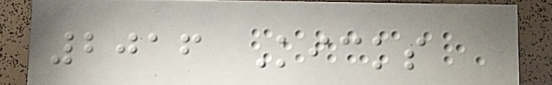2016 Kicks
